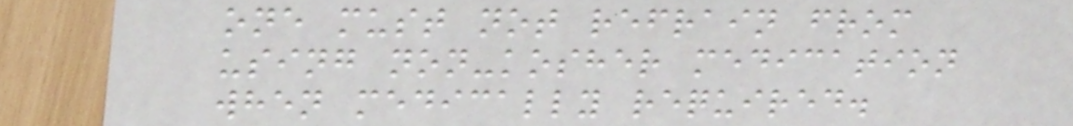one must not refrain from
using non-kosher medication
when medically required.
